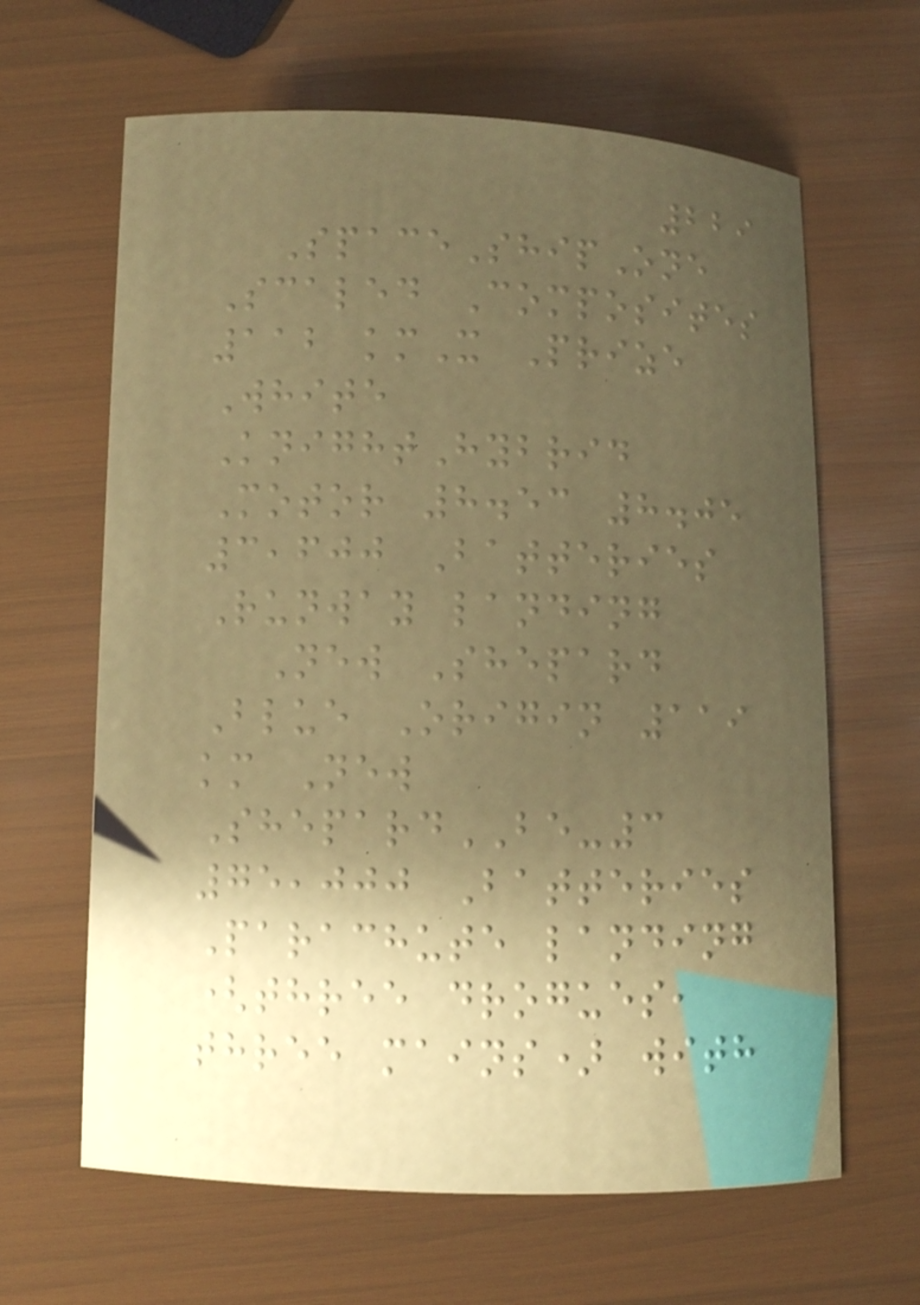229
SpaceShipOne
Scaled Composites
112 kmX Prize
White
KnightHybrid
Motor 8.53 8.05
3,600 Batteries
Runway landing
New Shepard
Blue Origin 119
km New
ShepardBE-3
75,000 Batteries
Parachute landing
(three drogues,
three mains) with
